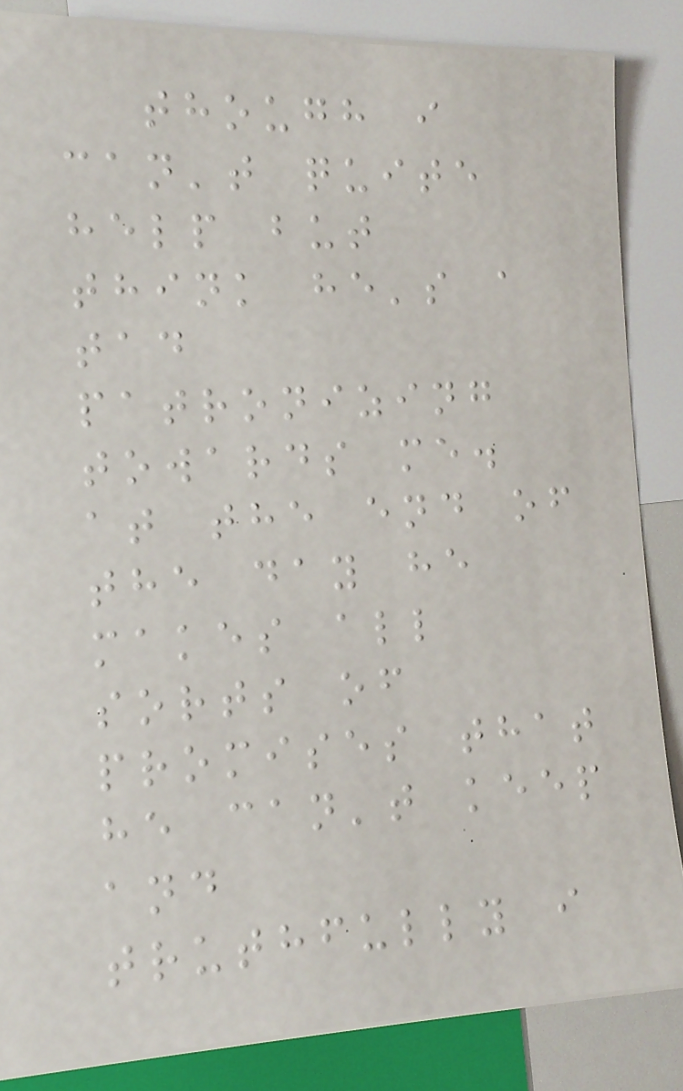though i
can't quite
help but
think he's a
tad
patronizing
towards me.
at the end of
the day he
makes all
sorts of
promises that
he can't keep
and
truthfully i
